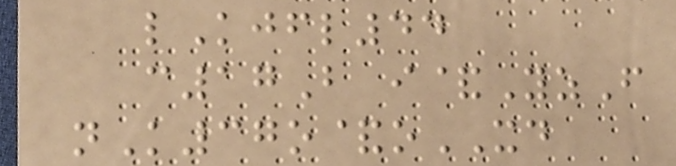lKjfl44
c17B i&YzF
nK37o&oXD
